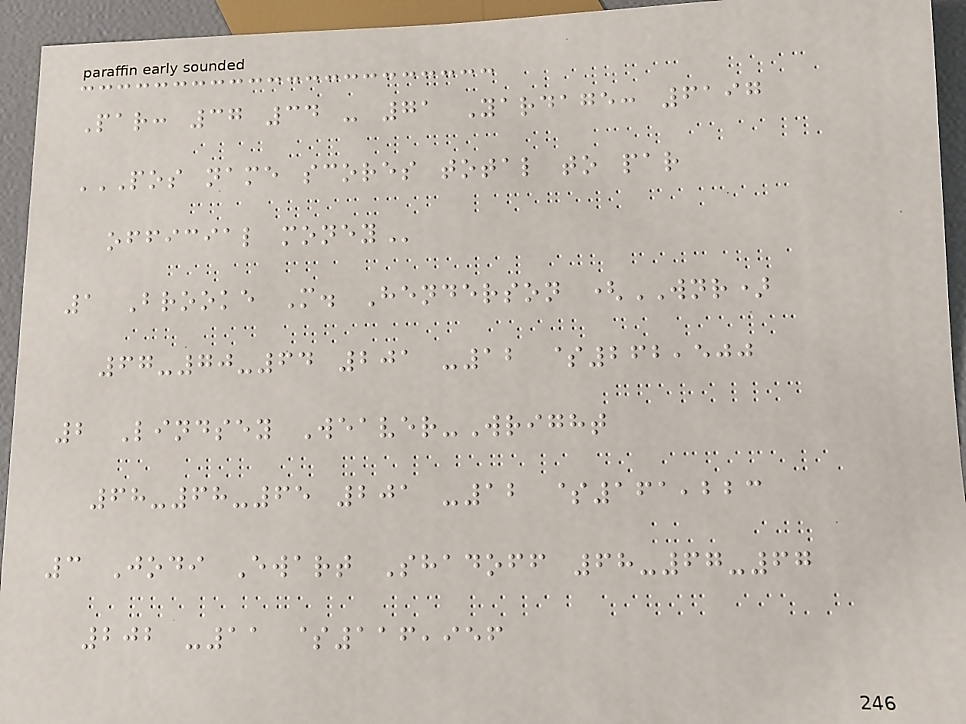Par: 37 34 - 71 Yardage: 6197
POS NAME SCORES TOTAL TO PAR
OFFICIAL MONEY
1 Brooke M. Henderson (WNR)
67-70-64 201 -12 $262,500
2 Lindsey Weaver-Wright
68-68-65 201 -12 $161,223
3 Jodi Ewart Shadoff 68-67-67
202 -11 $116,956
